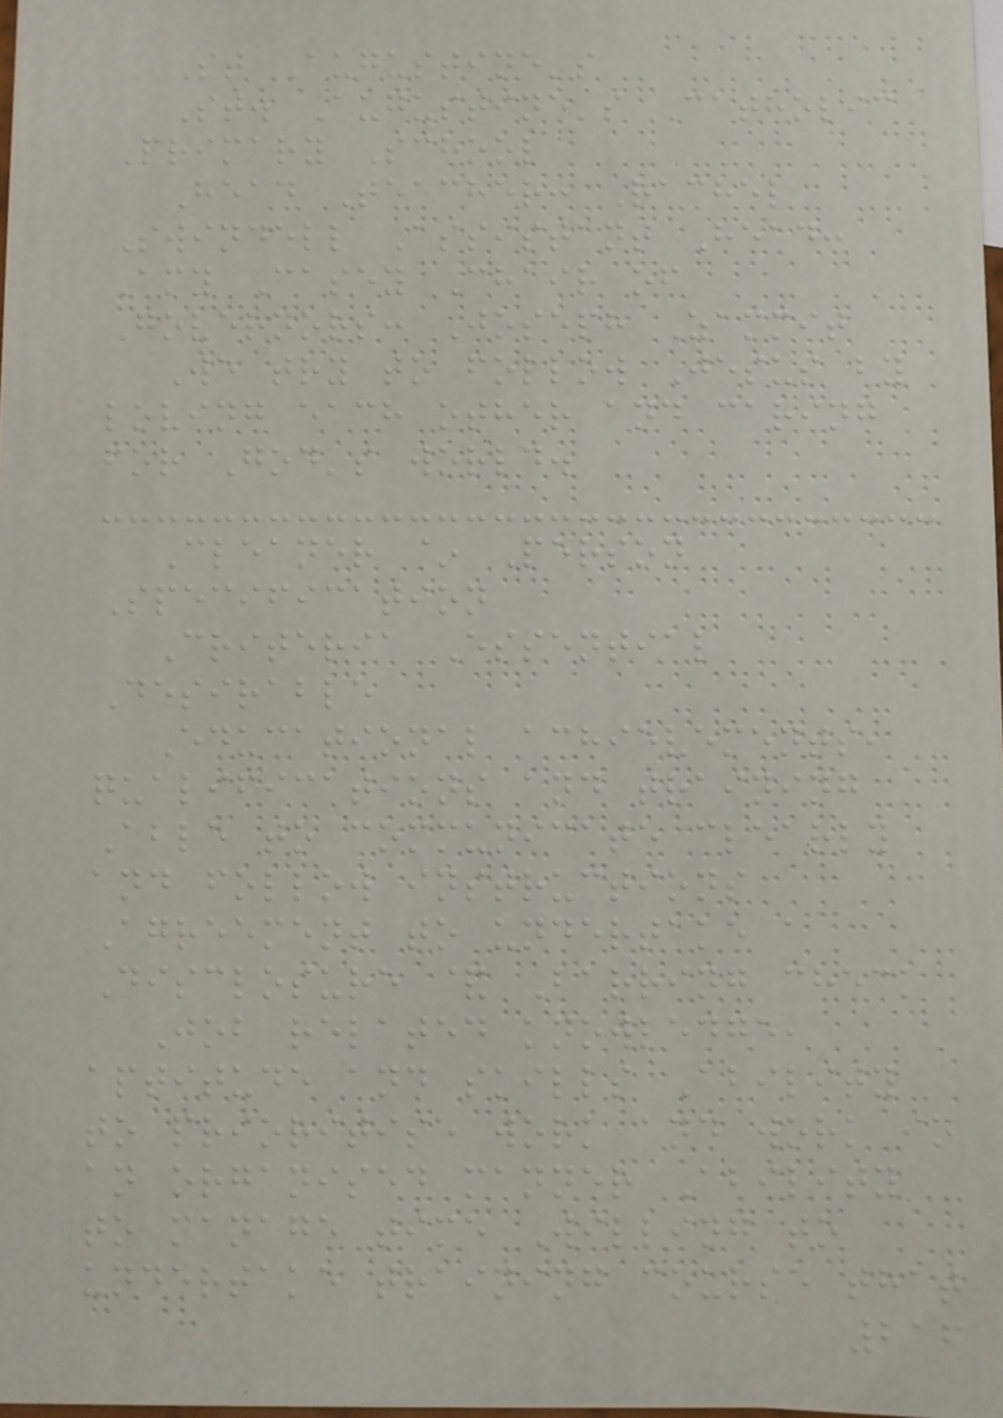St Augustine's
St. Augustine's Catholic
Primary School
Head Teacher: Rachel
Swindell Assistant Head:
Amy Casey Chair of
Governors: Joseph Zammit
We try to follow Jesus by
loving each other and caring
for God's world.
Cleaner ~ Person
Specification
Criteria Essential
Desirable
Educational achievements,
qualifications and training
Able to communicate clearly
and follow instructions
Agreement to undertake a
Disclosure & Barring check
Job related knowledge,
aptitude and skills Ability
to prioritise work and work in
an organised manner Ability
to manage time Willing to
undertake training course that
216
